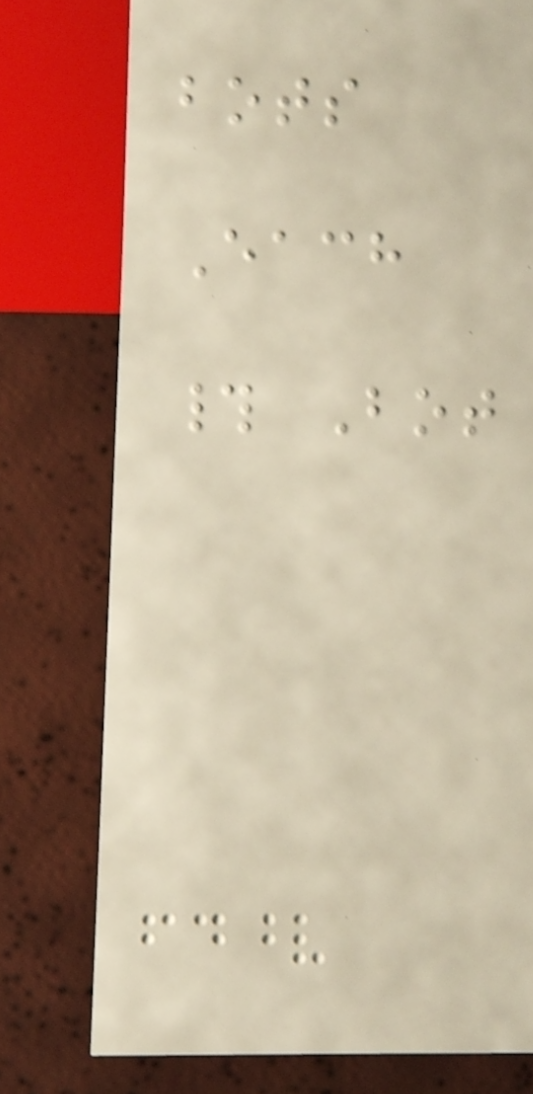bots
Each
# Bot
